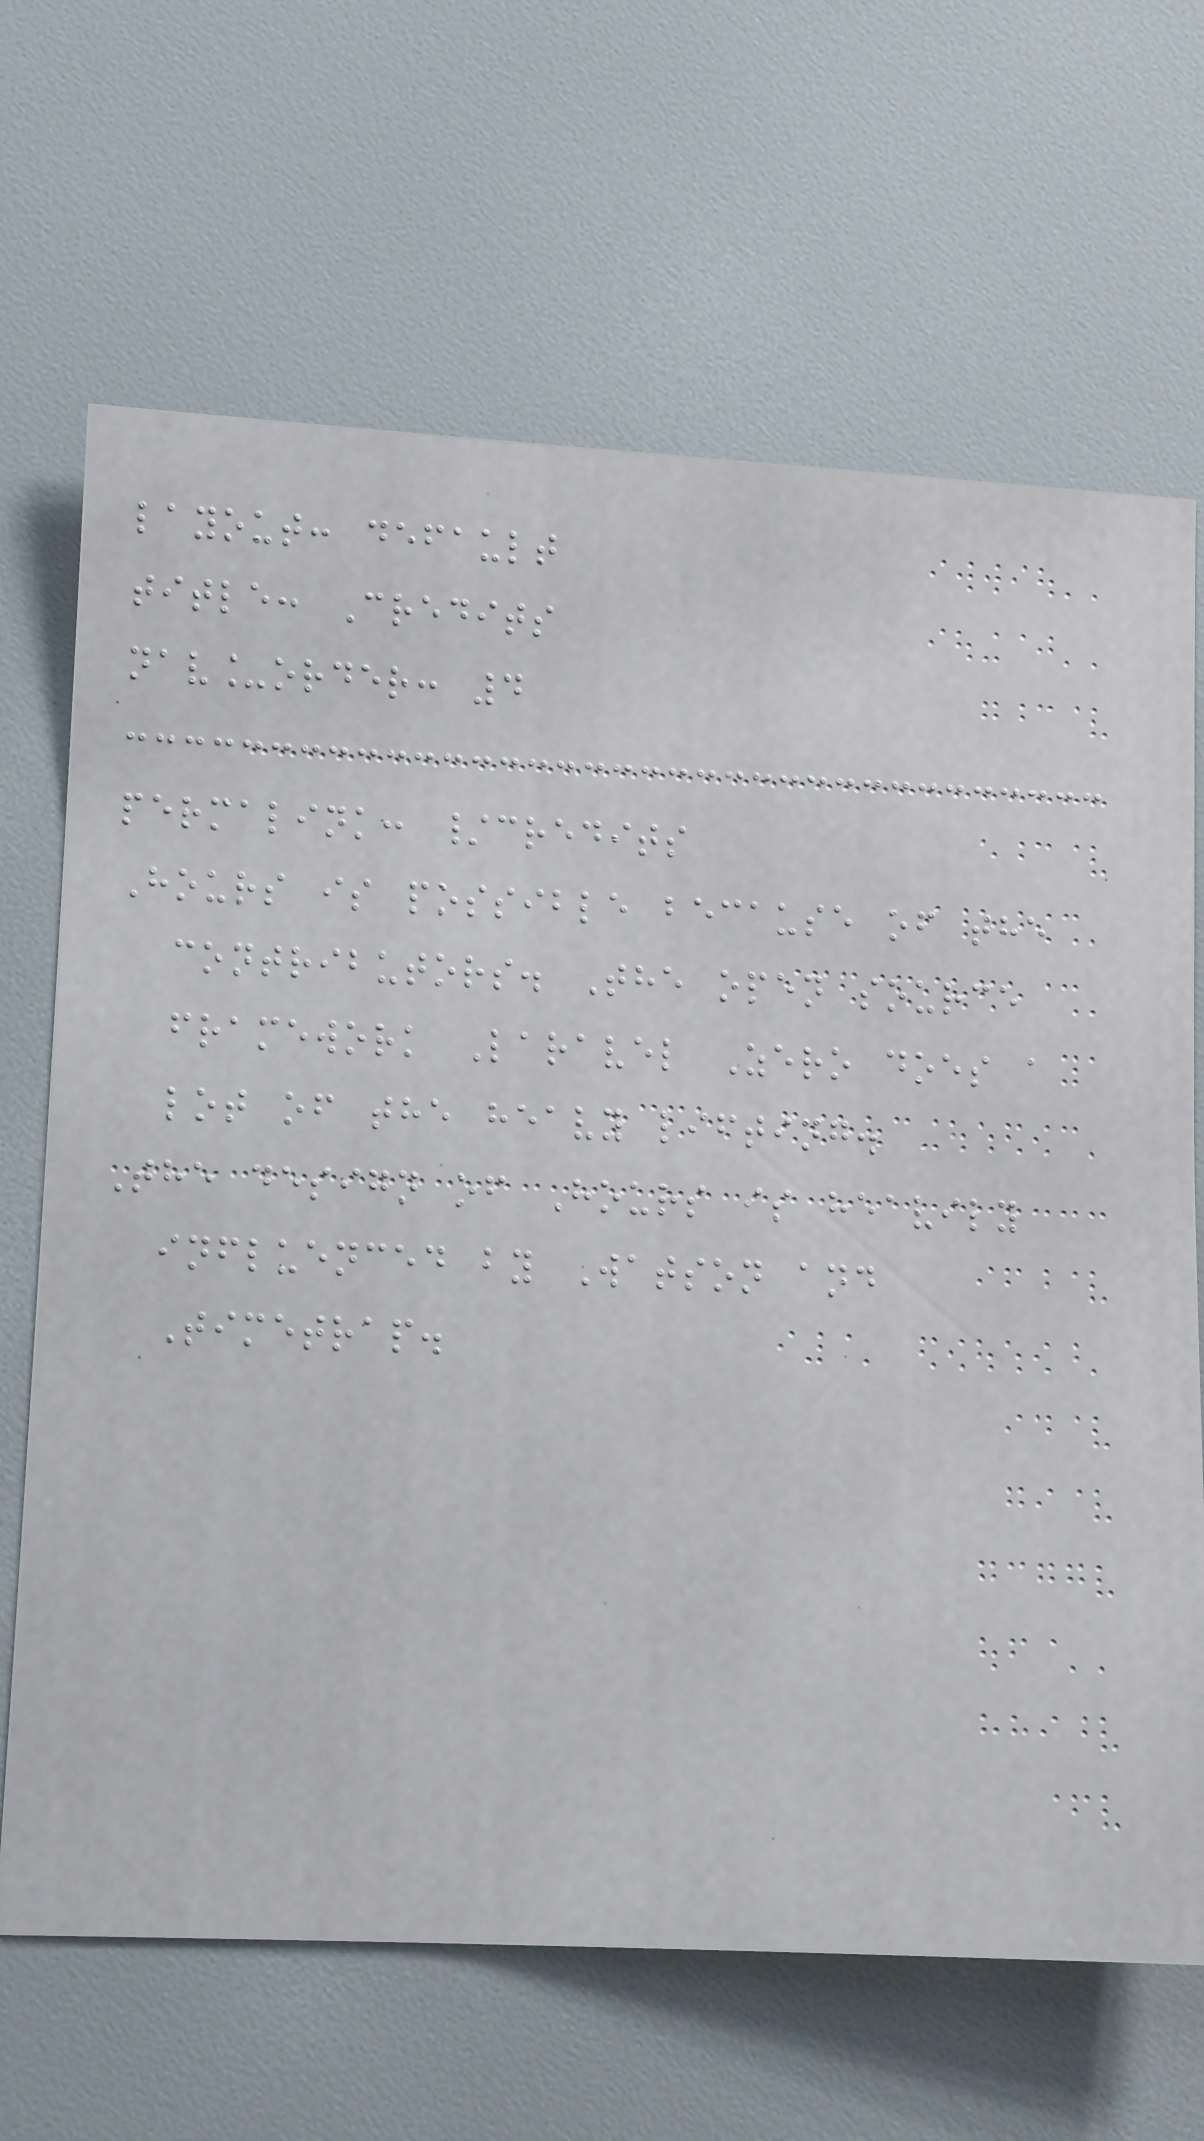layout: default
title: Credits
nav_order: 4
permalink: /credits
Hours is possible because of the
contributors. The open source
framework Laravel Zero does a
lot of the heavy lifting.
The design of Hours is heavily
influenced by Watson and
Timetrap.
